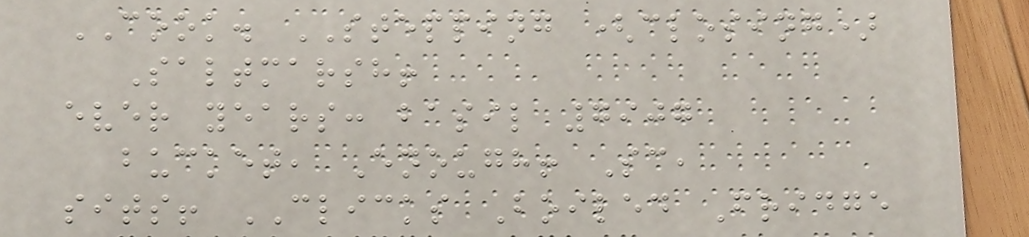COOK. STEPPING (closing)
Saltmarsh!
ever years: basil 7907
bucket, Enough! Sc,
sits! CLICKS Boiled Fridge
